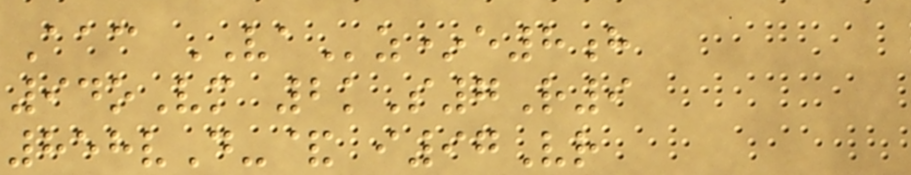Aac VAz*e8h
94oVm 2kS7R9
858vD-& i97Vr
